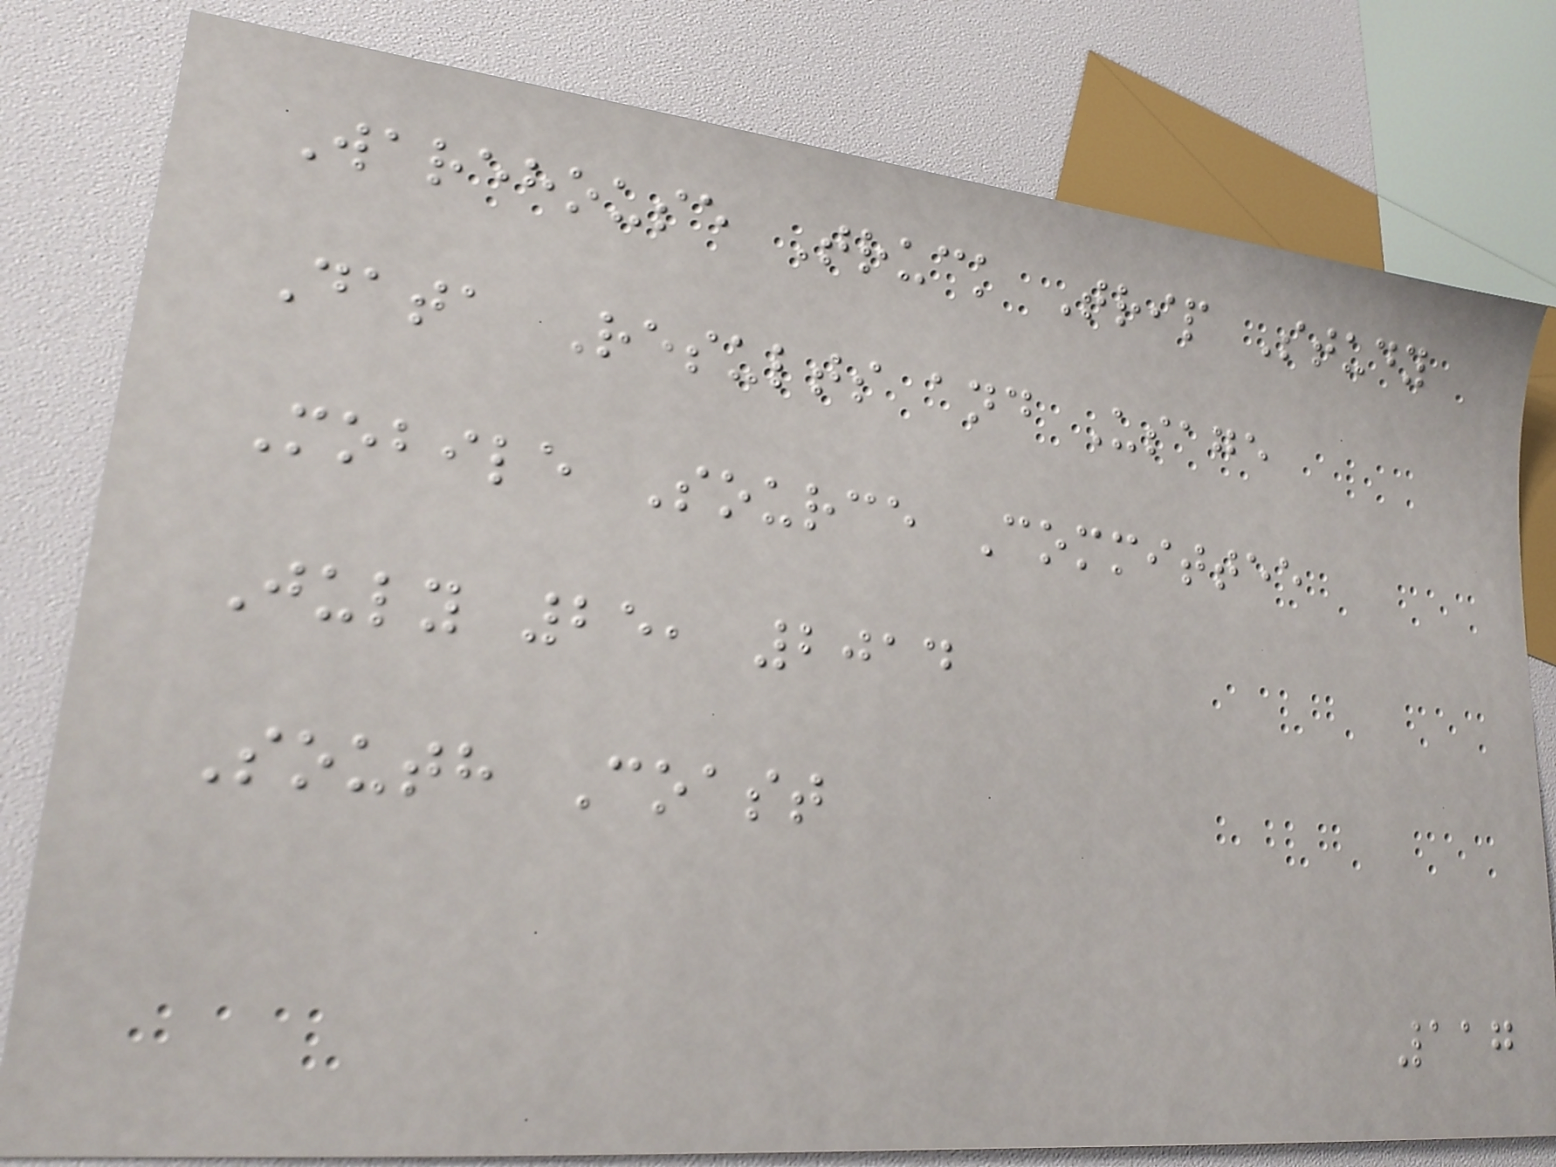Warehouse Truck Trip Study
Data Results and Usage
Mobile Source Committee
July 25, 2014
South Coast
117
